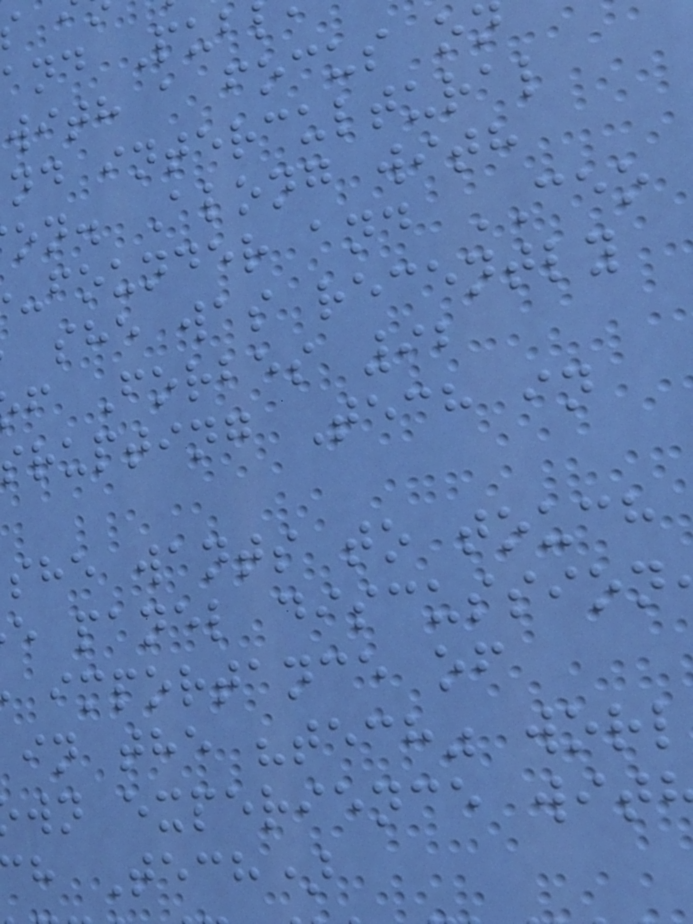and Pub
with a focus o
nd intercultural
on. Along with
-founder and CEO
she was recently
f Forbes 92
rupting Tech in
she wants to touch
e panel discussion
importance of
in the "tech" worl
wn experience wit
h Tech)
